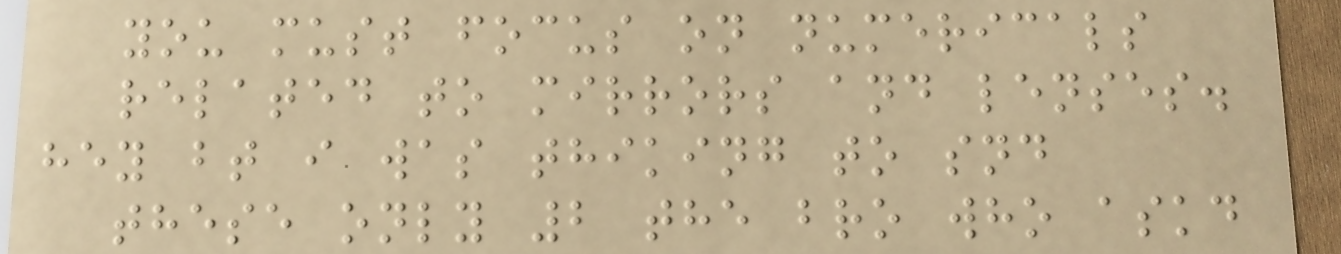you must focus on numericals
related to mirrors and lenses.
hey bt i was thiking to snd
these only 2 the bro who askd
